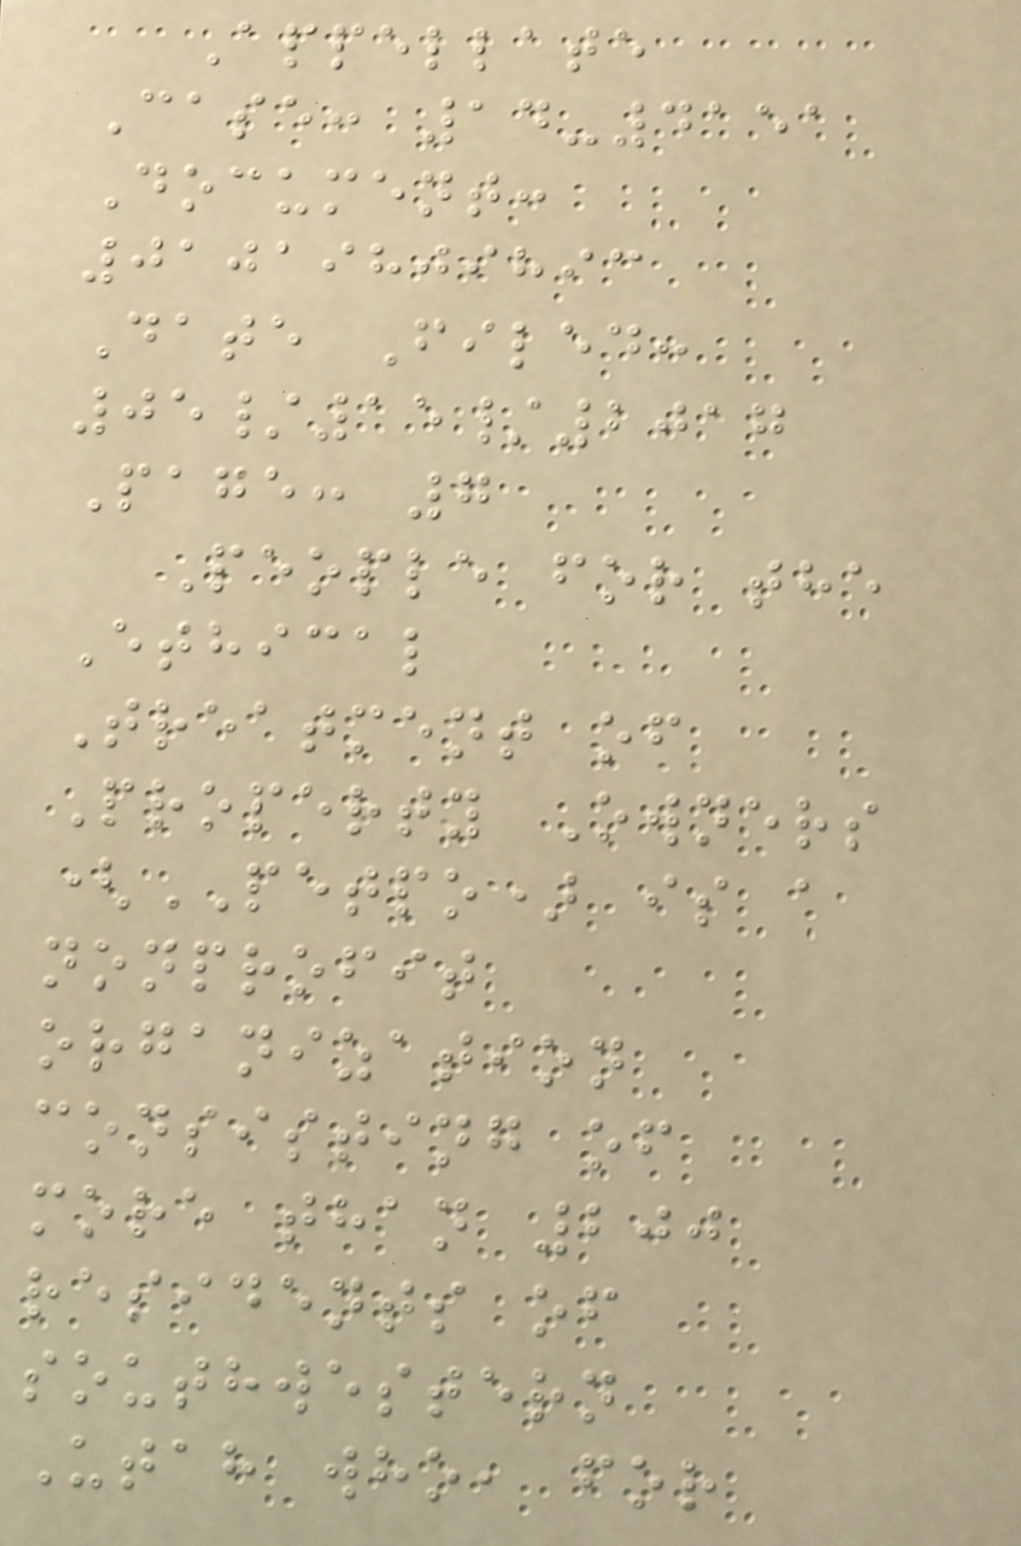Appellate
Case: 14-4151
Document:
01019809893
Date Filed:
05/15/2017
Page: 7
People for the
Ethical
Treatment of
Property Owners
(PETPO) is a
nonprofit
organization
consisting of
more than 200
residents of
southwestern
Utah who, for
